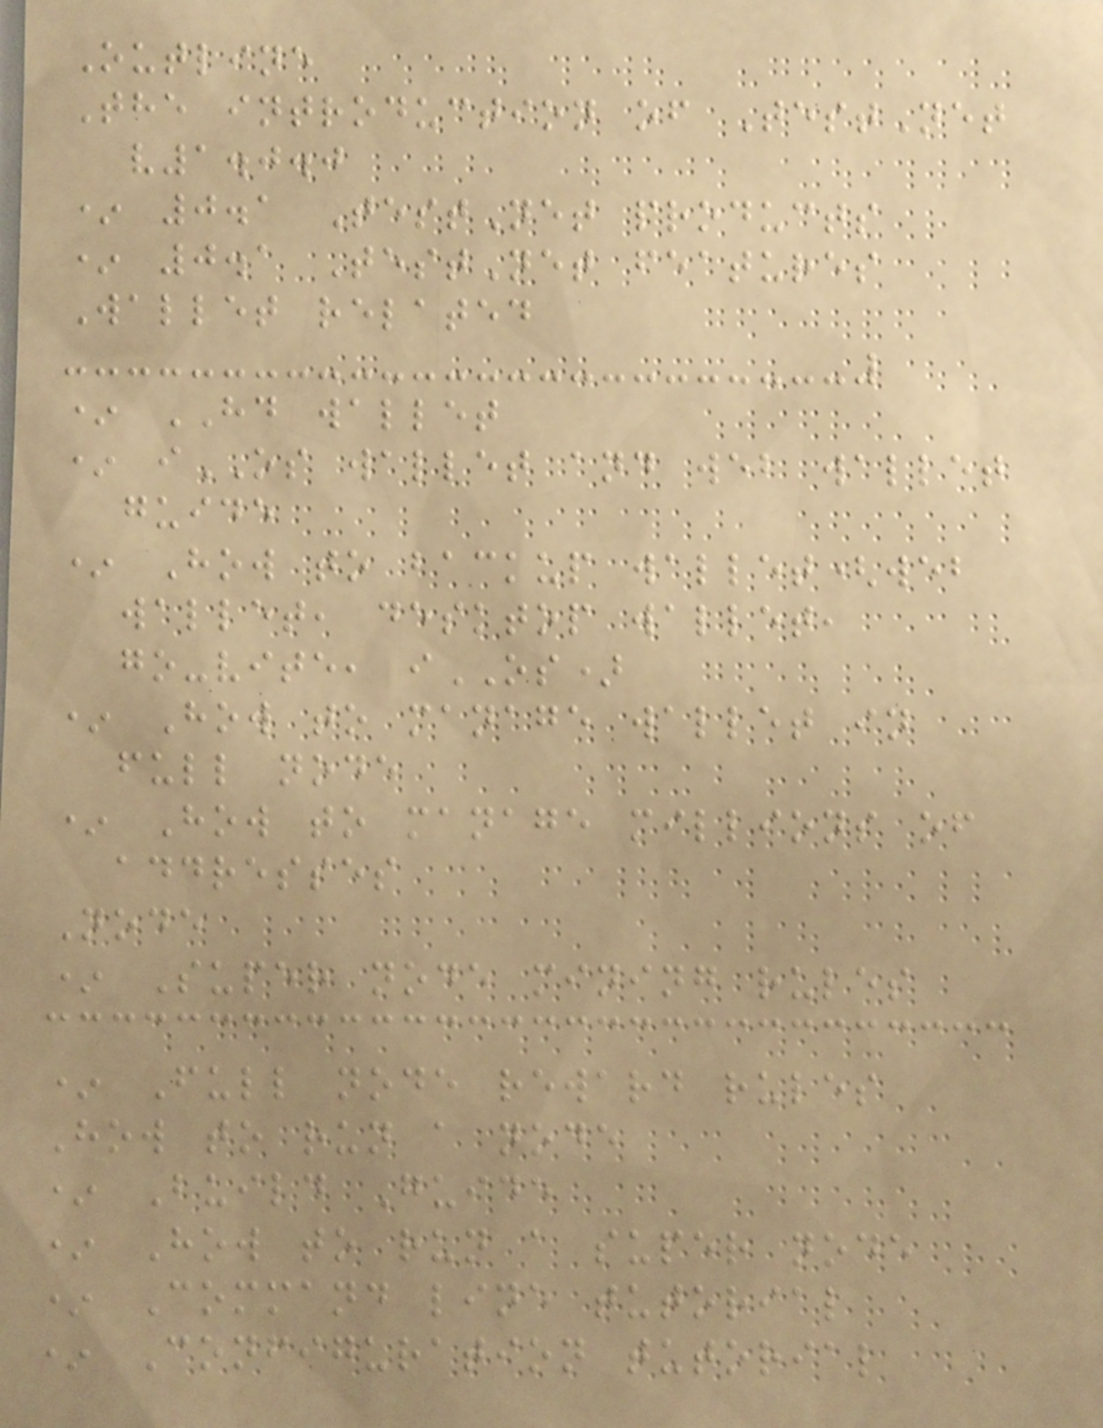Outline
The introduction of TestNet
v1.0.0
* 0.1 TestNet products
* 0.1 TestNet features
Wallet related
* HD wallet
* iOS wallet and web wallet
guide
* How to backup wallet(web
wallet, desktop wallet,
go-vite, iOS)
* How to manage wallet in
full node
* How to manage millions of
addresses
Node
* Super node mining rules
* Full node reward rules
How to run a node
* Build Guide
* How to run a super node
* Command line tutorial
* Configuration tutorial
